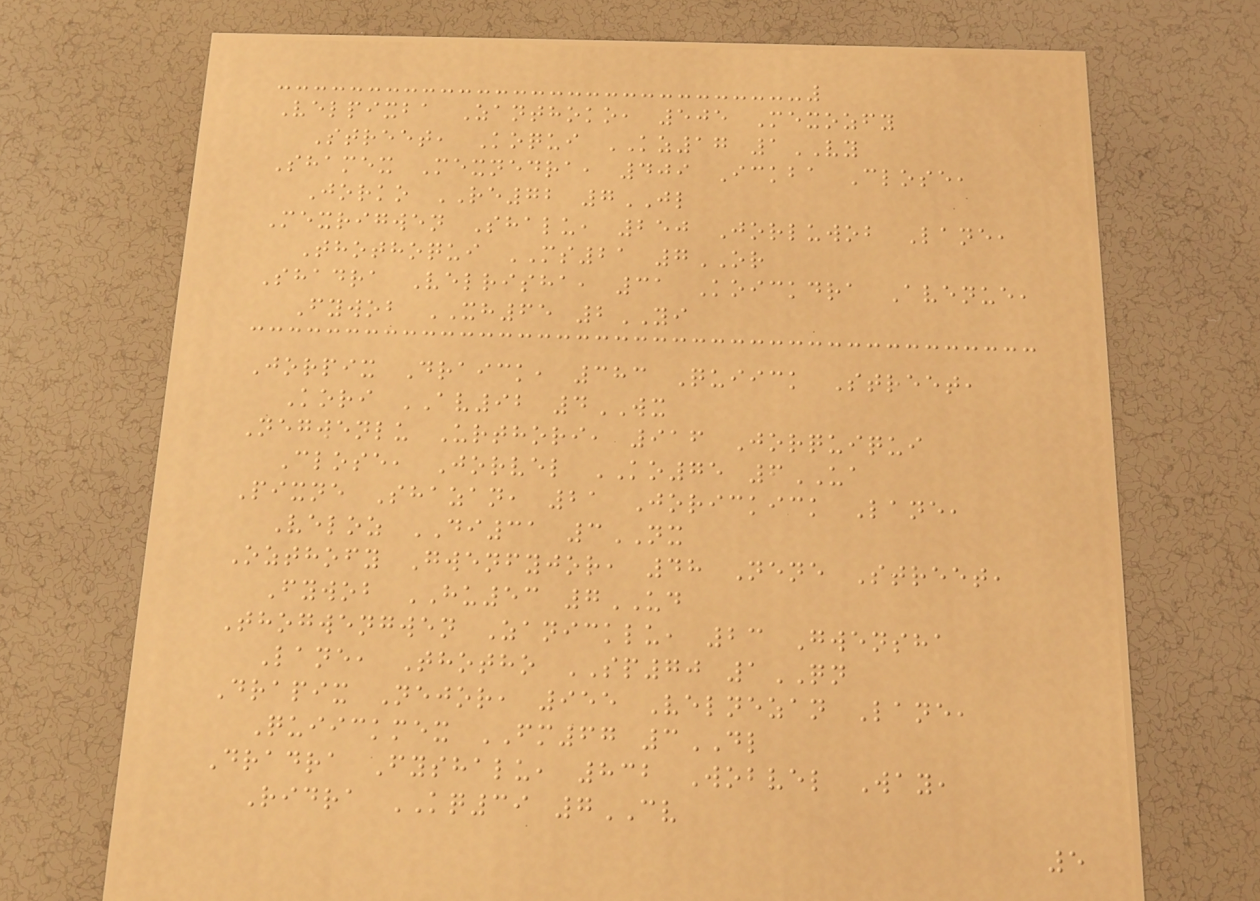Velpixba Zanthoko, 505 Mexozfy
Street, Koqui KZ17 1VY
Shamex Mexnedra, 409 Ickba Close,
Jorko RE72 7JL
Mexrigwen Shalu, 250 Jorluwob Lane,
Thothoqui MS21 7OR
Shadra Velrisha, 31 Koickdra Avenue,
Fywob XH65 2YI
Jorpix Draick, 383 Quiick Street,
Kori AV92 4WX
Negwenlu Urthori, 916 Jorquiqui
Close, Jorvel KO75 6UA
Pixne Shazan, 21 Jorickick Lane,
Veloz DI31 3NX
Ozthofy Gwenfyjor, 48 Nene Street,
Fywob HU53 7UD
Thogwengwen Zanicklu, 23 Gwensha
Lane, Thotho SP70 1QN
Drapix Nejor, 955 Velnezan Lane,
Quiickmex FM67 3DL
Dradra Fyshalu, 832 Wobvel Way,
Ridra KQ39 7CV
5
